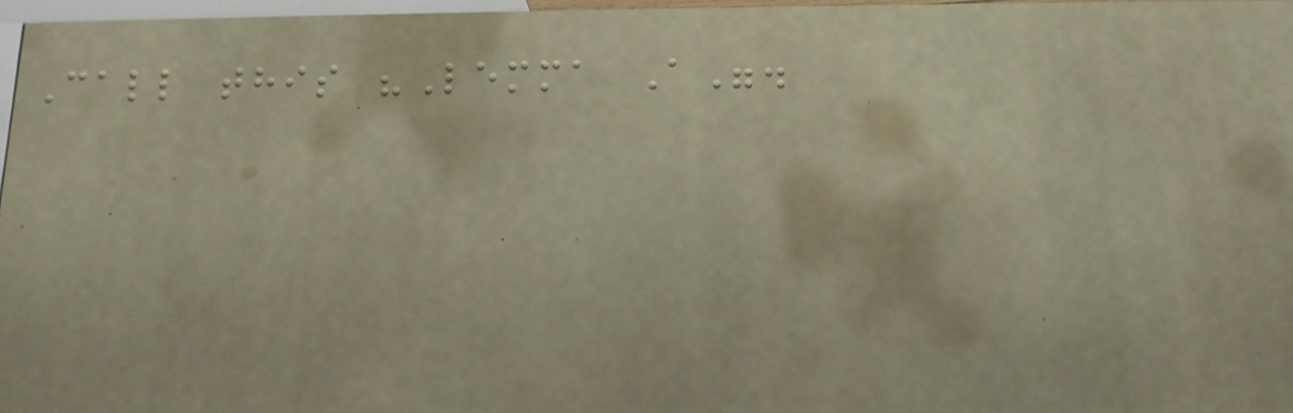Call this "Lemma A".
